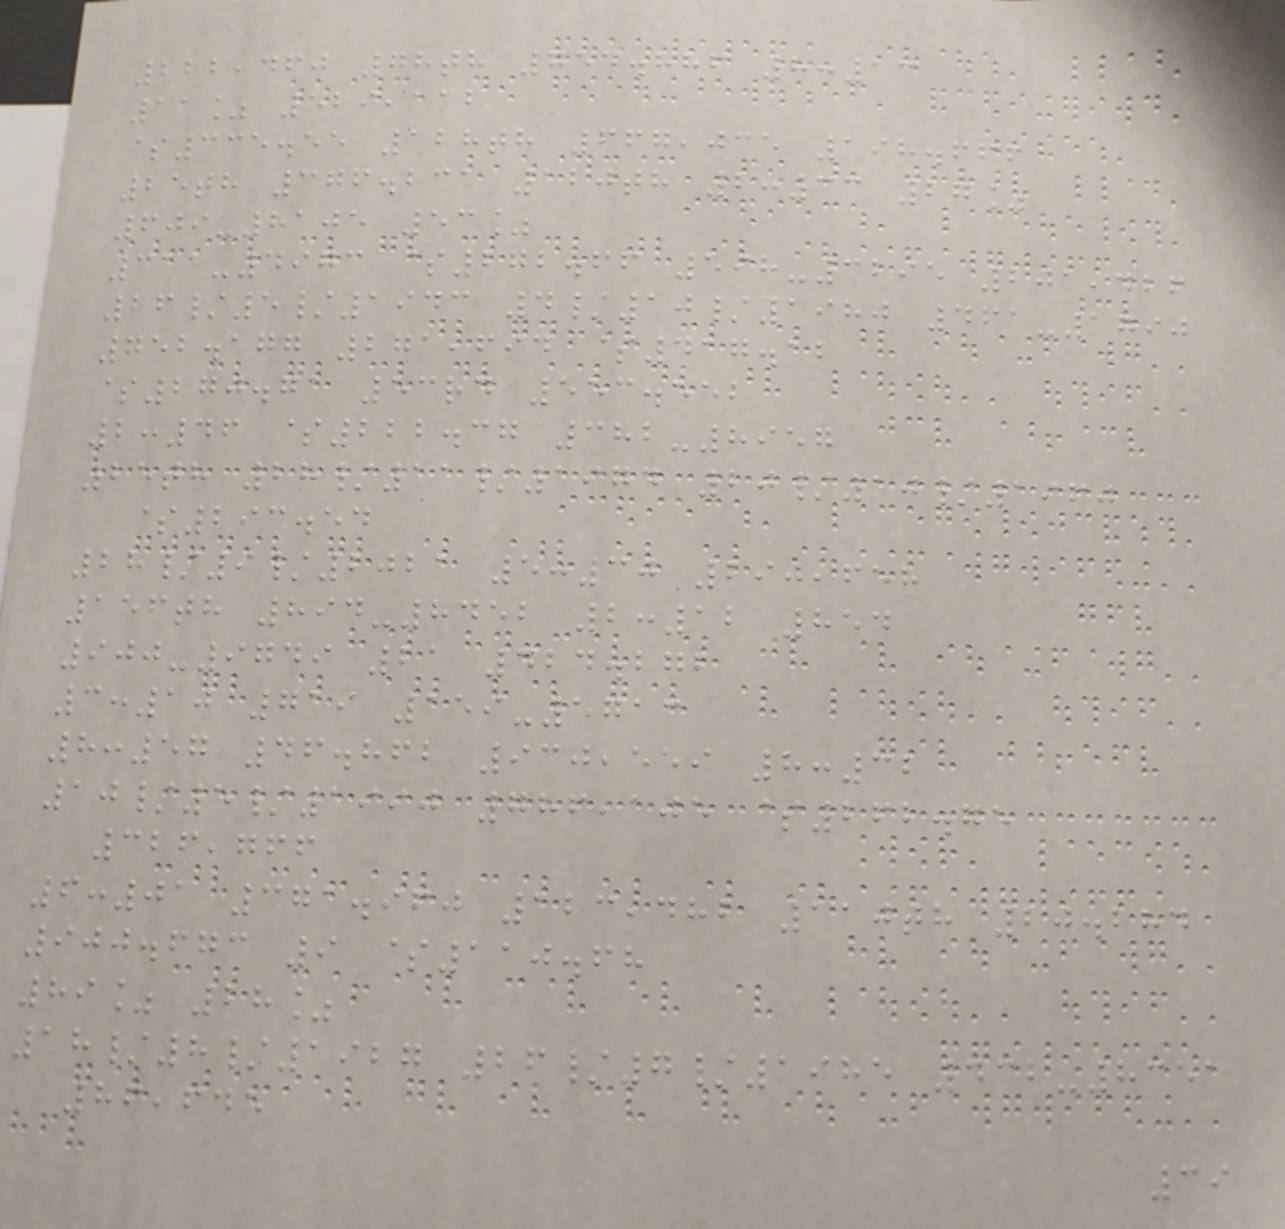222,460 78th 754.886 8:13
11% 529,112
$335.55 128th 667,035 198.666
25th 376.231 120th 2:33 27%
609-8105 53%
311-4973 $272.66 598-3295 201,426
26/5/1943 4/10/1980 461-1790
752.177 271,694 $417.12
$270.71 53rd 553.552
2:46 $222.37 382-8957
25th 28/11/1974 20/10/1960
$293.54
28/9/2021 5:30 290,658
156th 894-8452 2:12 854
900-9749 21 424.272
3:10 719 159-5713
8:57 46.862 930,559 8:32
10/5/1990 786,105 $262.75
326,766
6:01 371.960 123,482 110th 20.284
900.673 9 $110.68
89% 28%
18/8/1927 26/7/1985 432-8351
86,645
39
